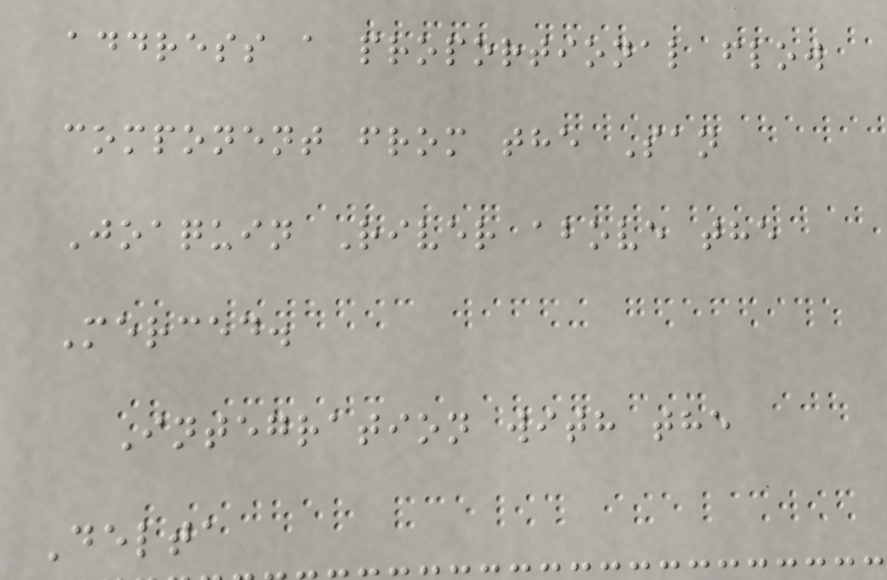address a proportional flow
component from the San
Joaquin River above the
Merced.
Integration with the
Delta
